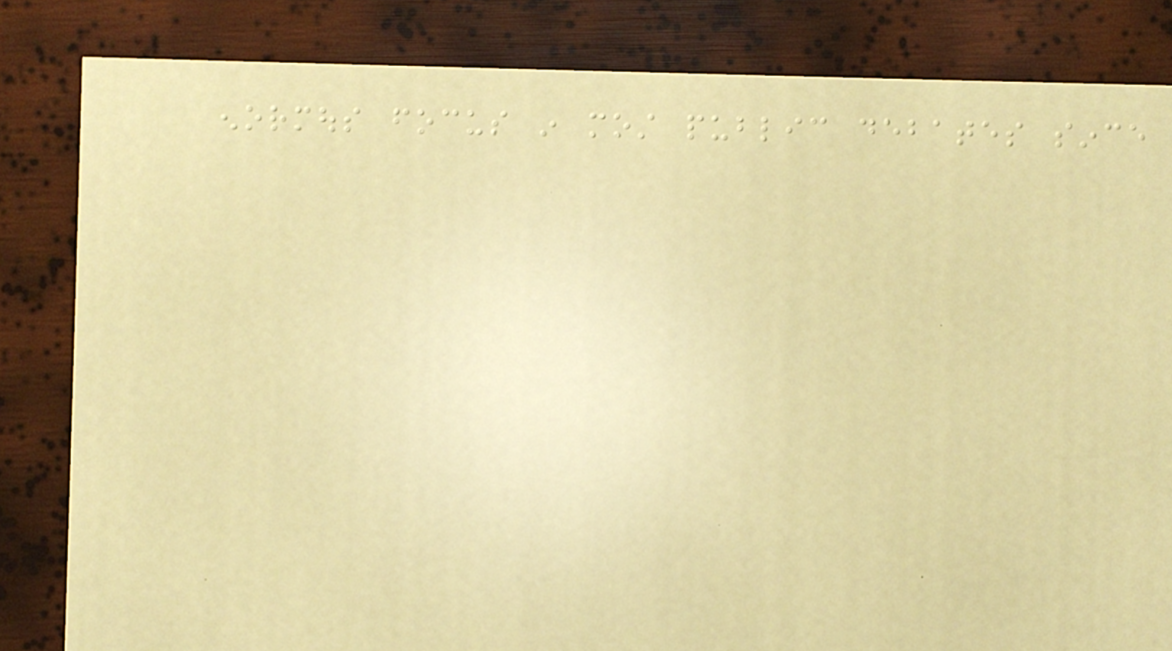enormous focus in most public debates since
